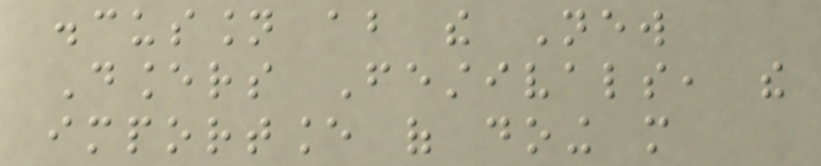discussion about the New
Dancers Festivals, the
importance of doing more
